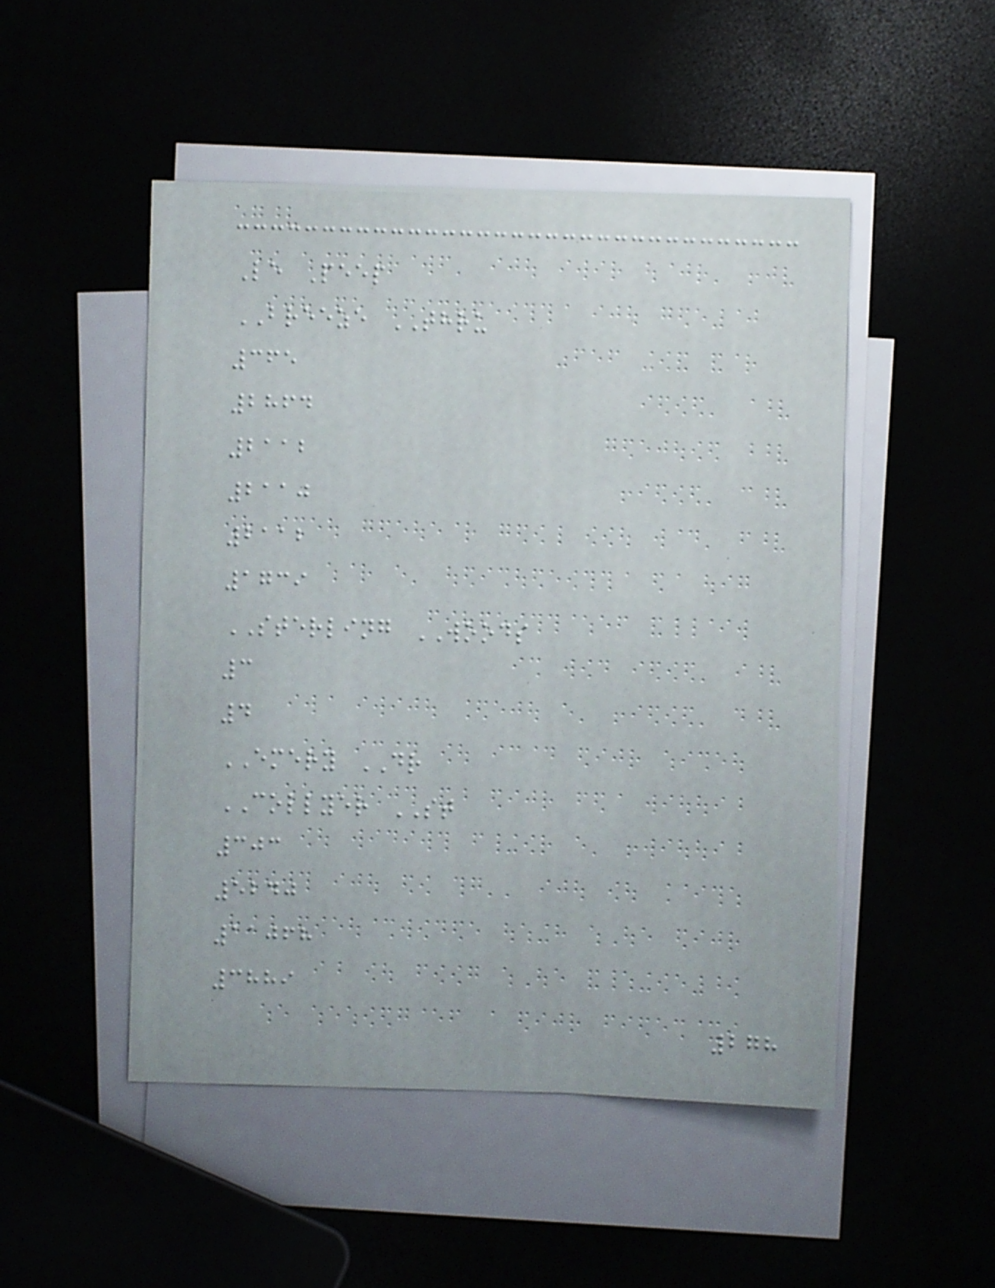Le Peep
BREEZE THRU
365
2864
2112
2110
2112
1739
STERLING WOODS
3
4
EMERY DR
COLLYER ST
303
5240
11068
3889
278
